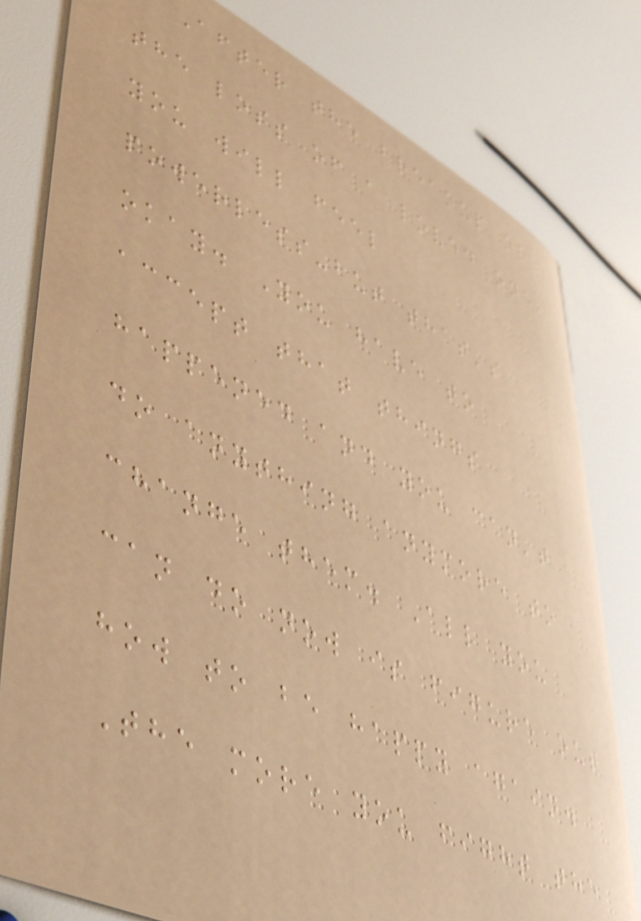After the breakup or
the loss of a loved one,
you will feel
powerless-but that's
okay. You have to
accept that things
happened and you can't
do anything anymore to
change them. All you
can do now is figure out
how to be happy again.
The more you fight the
